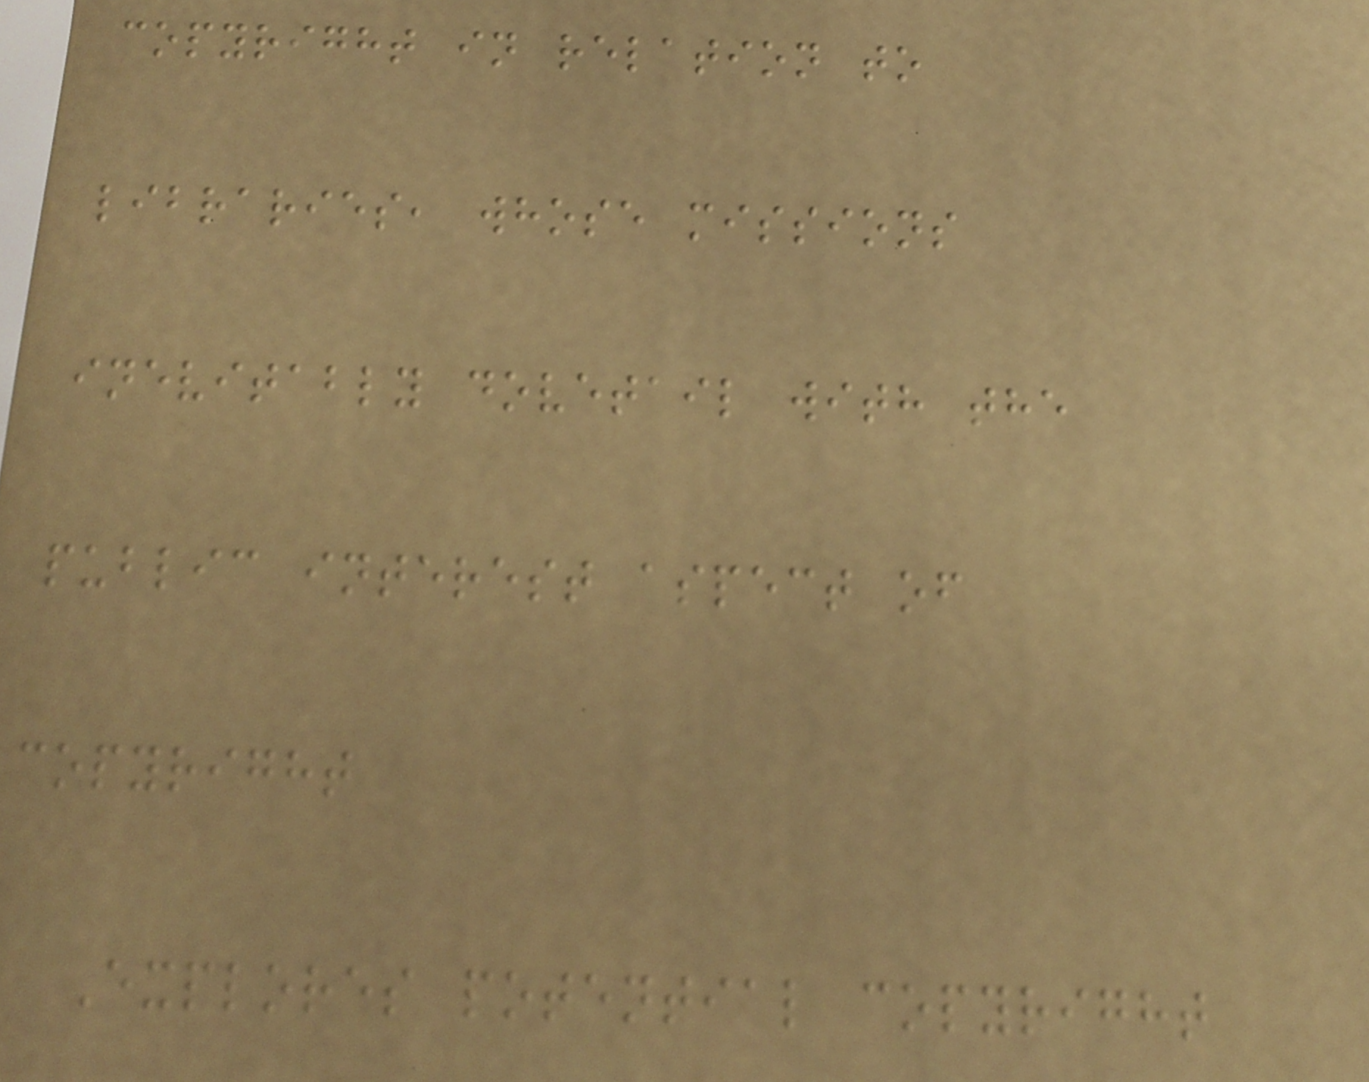copyright in relation to
libraries, whose missions
inevitably dovetail with the
public interest aspect of
copyright
Explores potential copyright
